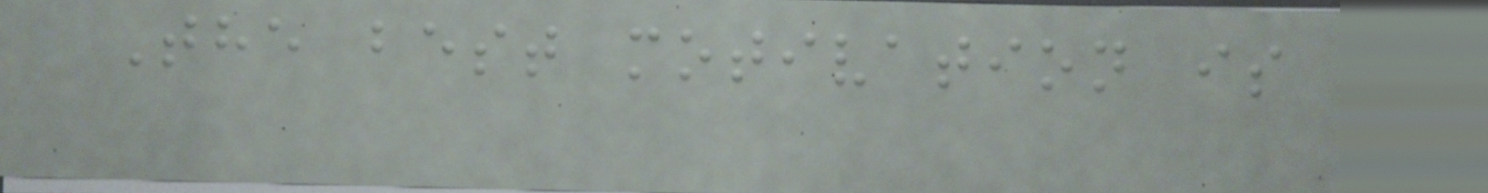The best motivation is
